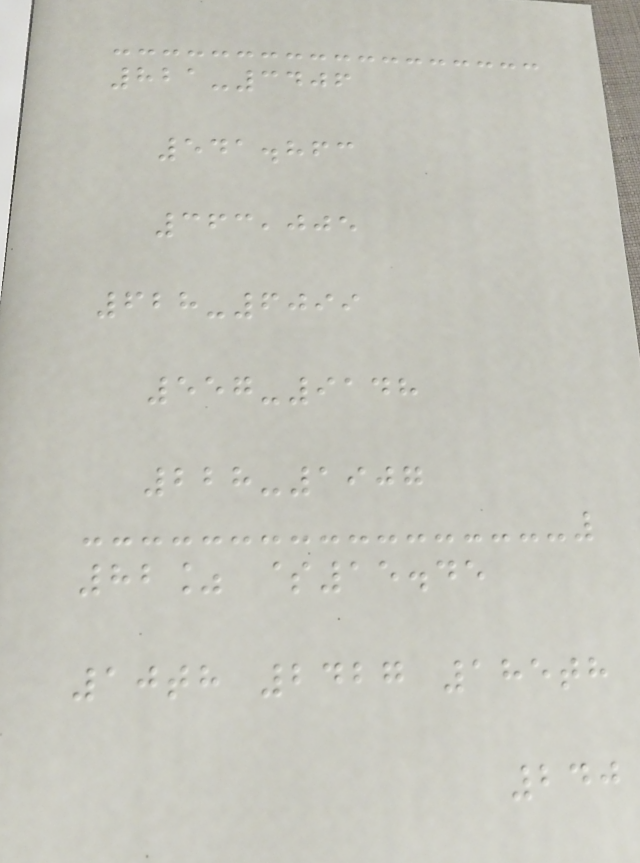821-3406
541.863
363,005
628-6099
557-9148
228-1907
82% $15.45
10th 2427 185th
240
